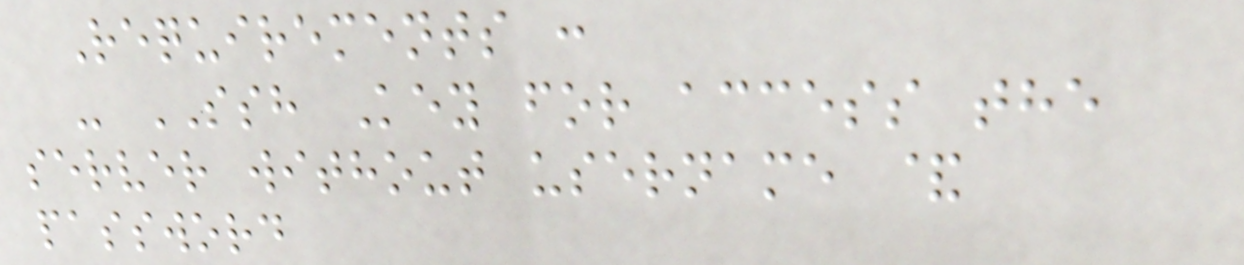Requirements :
- SSH Key for access the
server without username &
password
